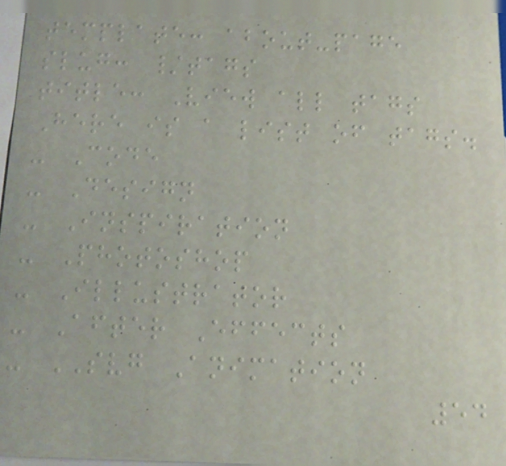template: about-page
slug: /tags
title: View all tags
Here is a list of tags.
- Code
- Design
- Inspiration
- Photoshop
- Illustrator
- After Effects
- SVG Animation
54
